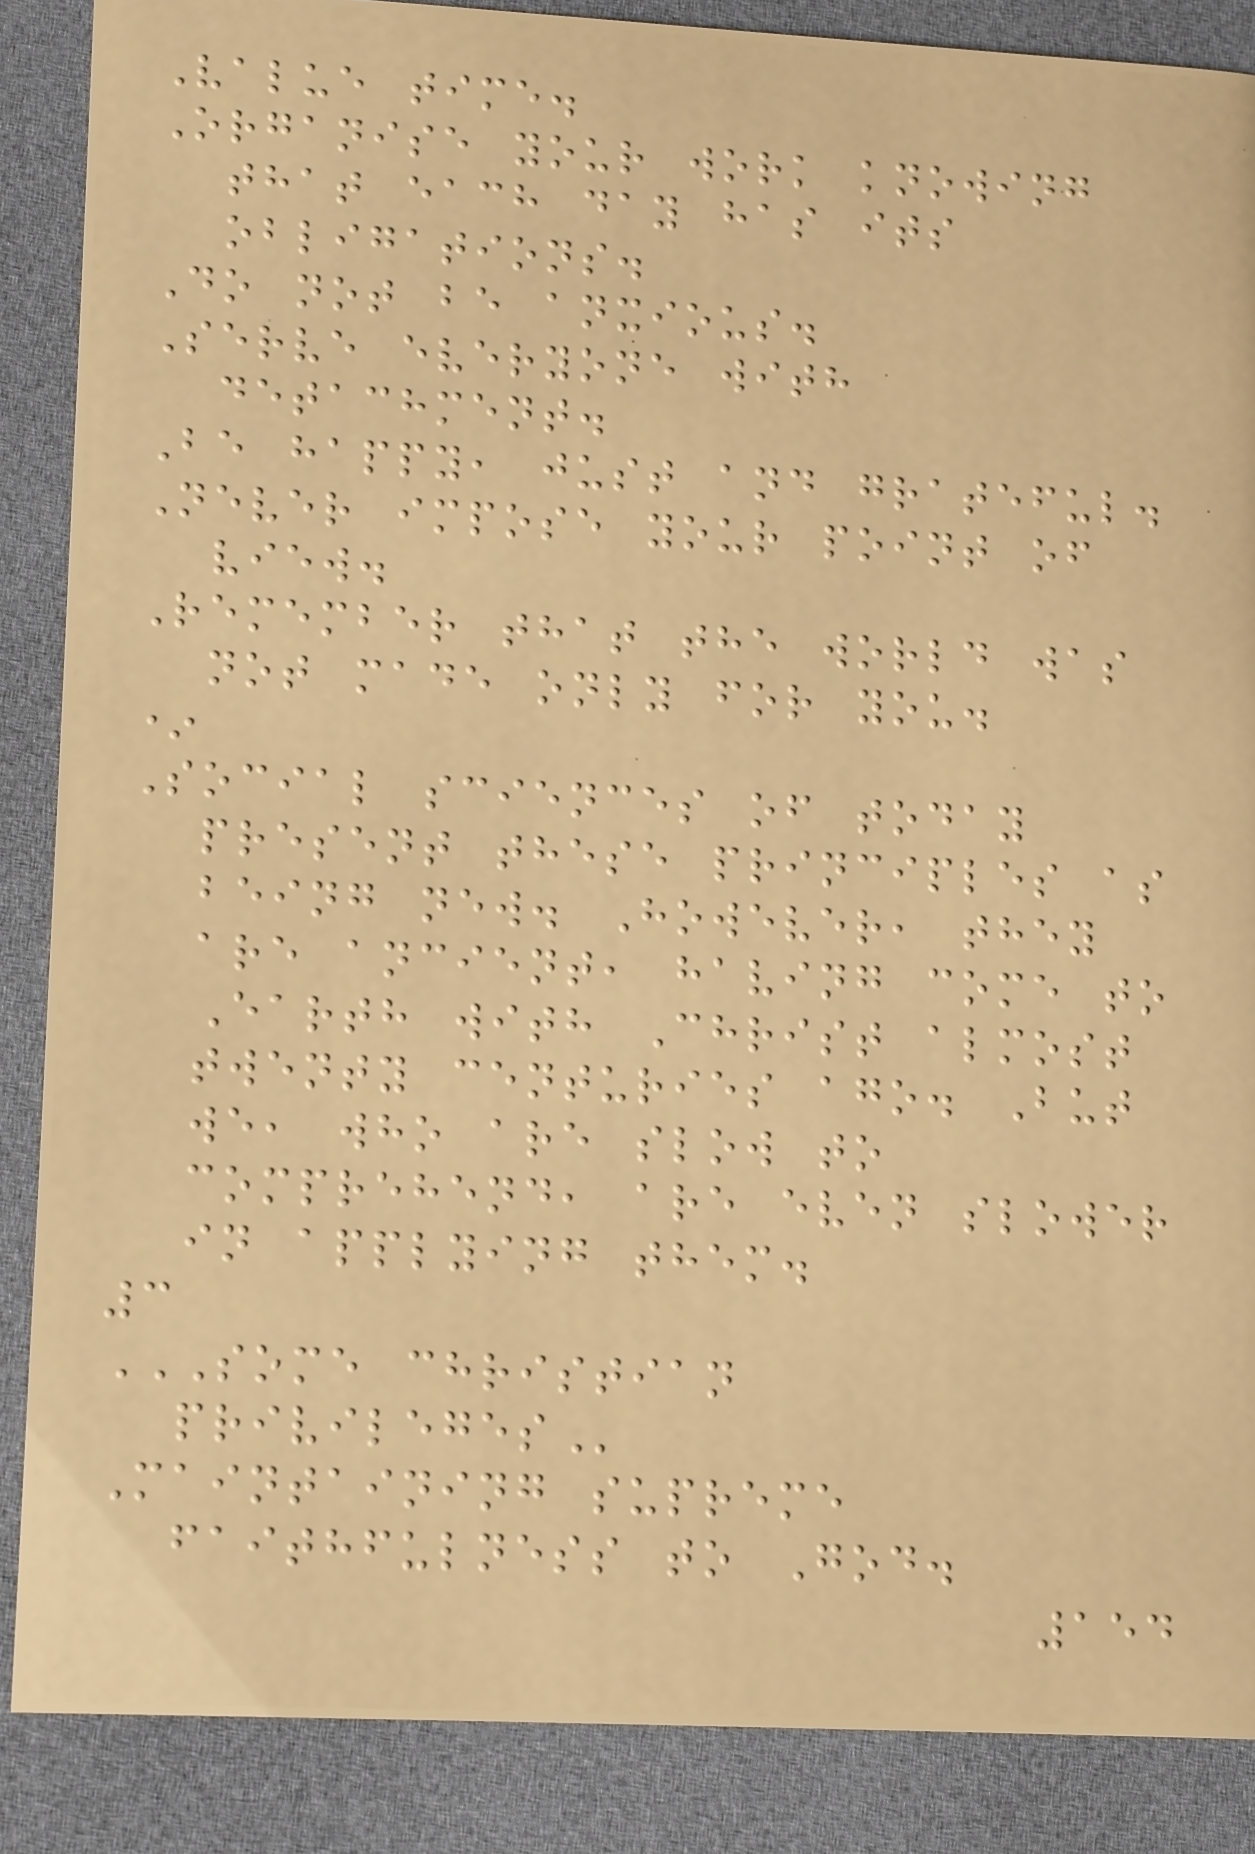Value time.
Organise your work knowing
that each day has its
obligations.
Do not be anxious.
Serve everyone with
detachment.
Be happy, just and grateful.
Never impose your point of
view.
Remember that the world was
not made only for you.
*
Social sciences of today
present these principles as
being new. However, they
are ancient, having come to
Earth with Christ almost
twenty centuries ago. But
we, who are slow to
comprehend, are even slower
in applying them.
3
SOME CHRISTIAN
PRIVILEGES
Maintaining supreme
faithfulness to God.
154
